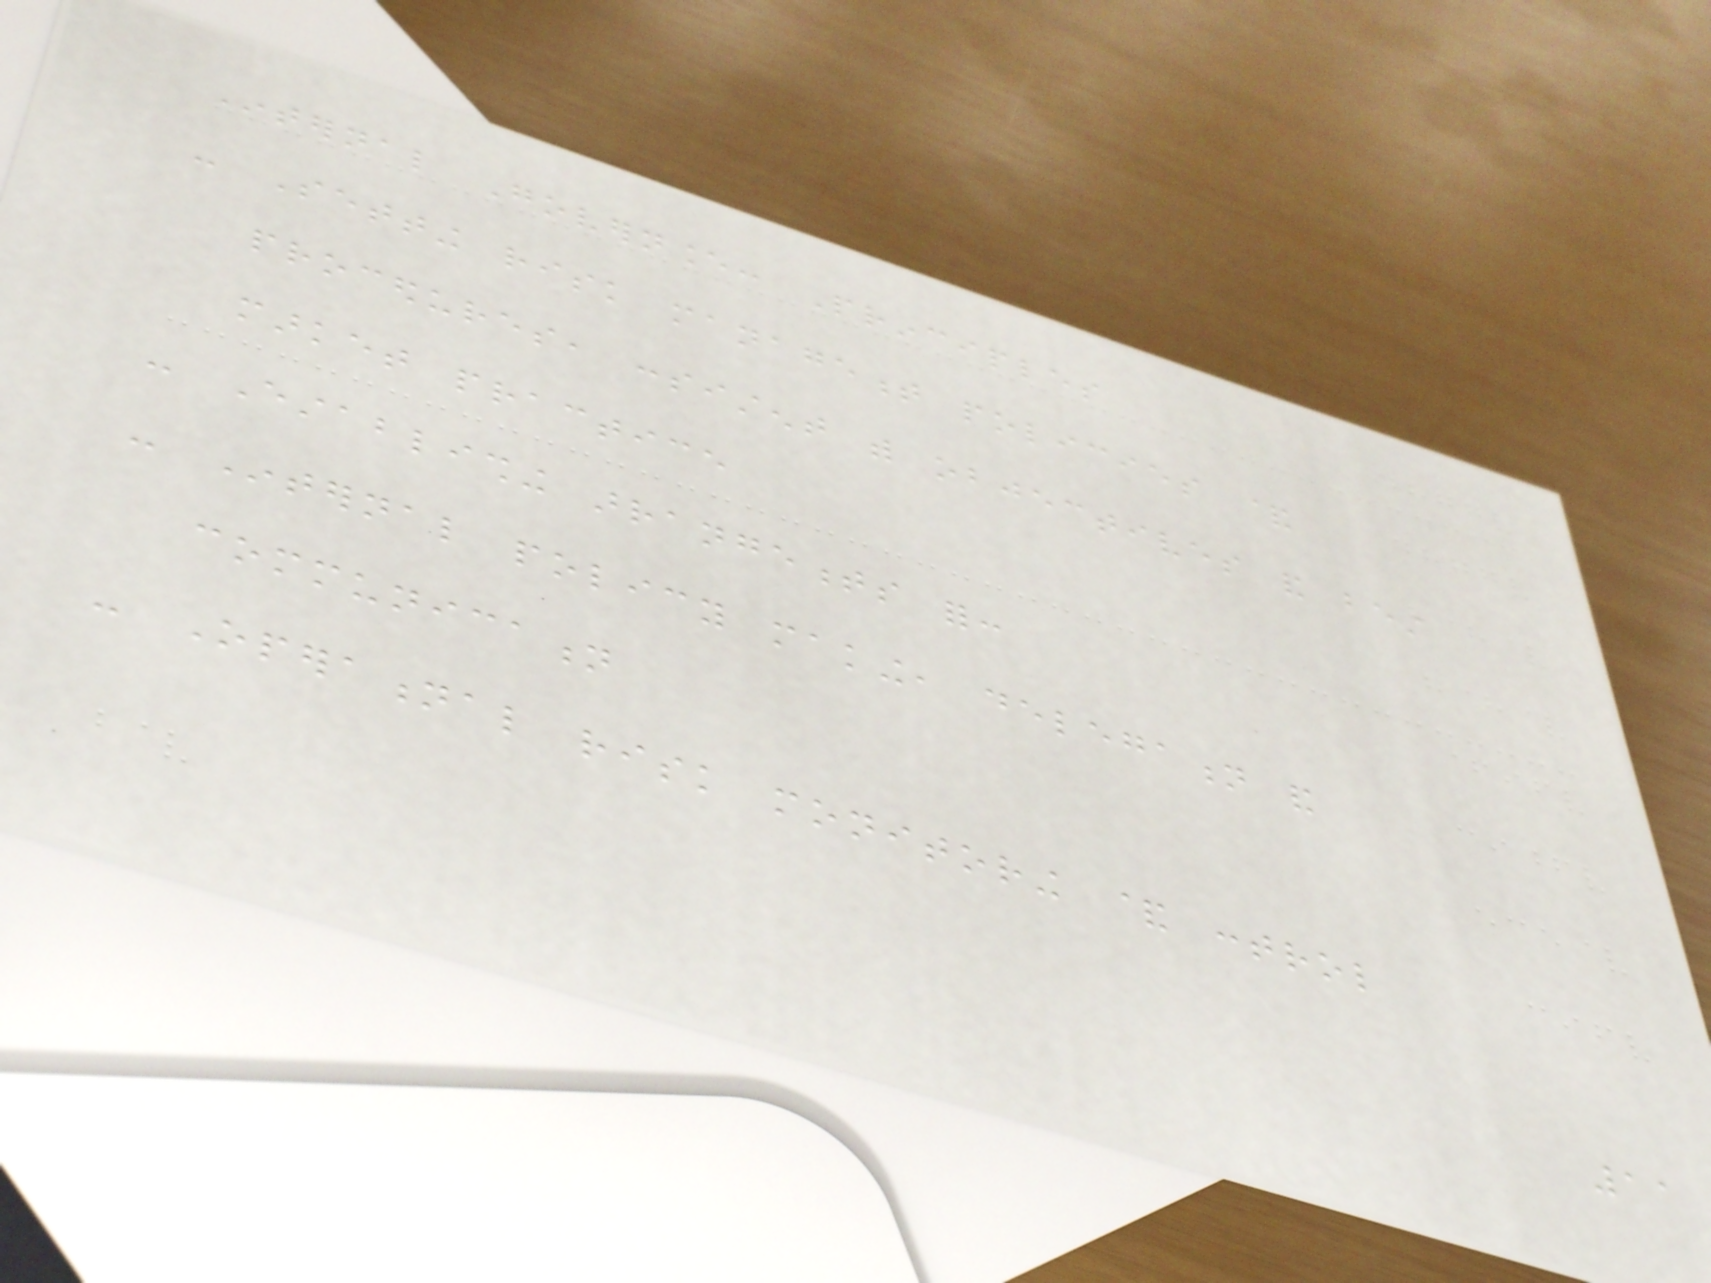Internal Governance: Principles
- Setting risk management policies &
procedures, consistent with objectives and best
market practice
- Establishing arrangements for:
- Internal policy making, delegation and
communication
- Operational risk monitoring & control
11
